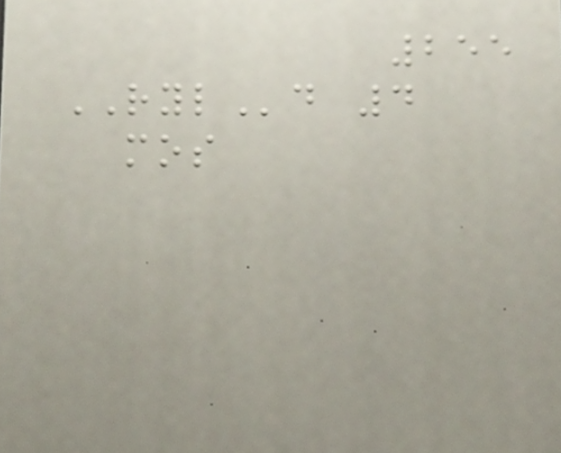255
RYLd 4
mos
